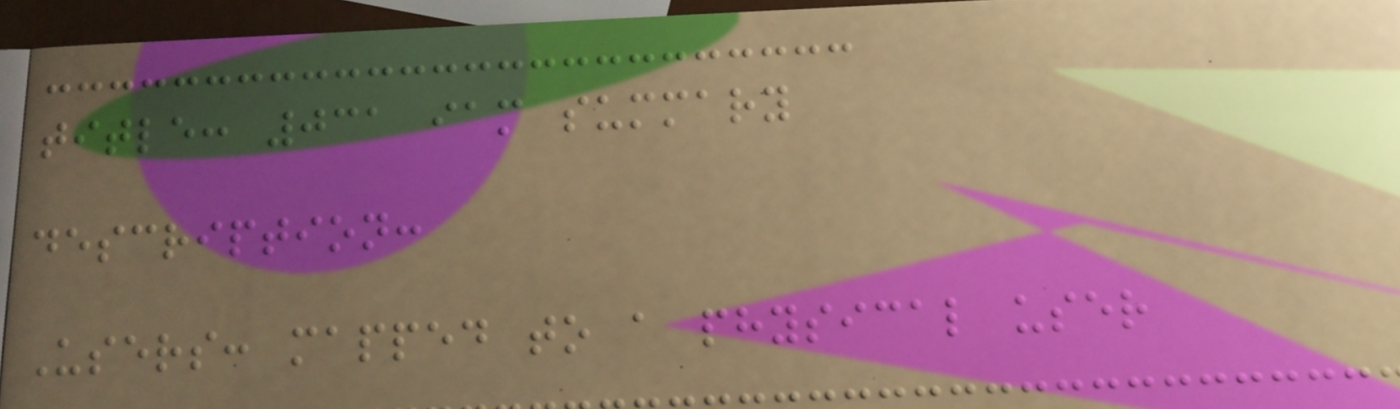title: 031 iam summary
description:
Users: mapped to a physical user
